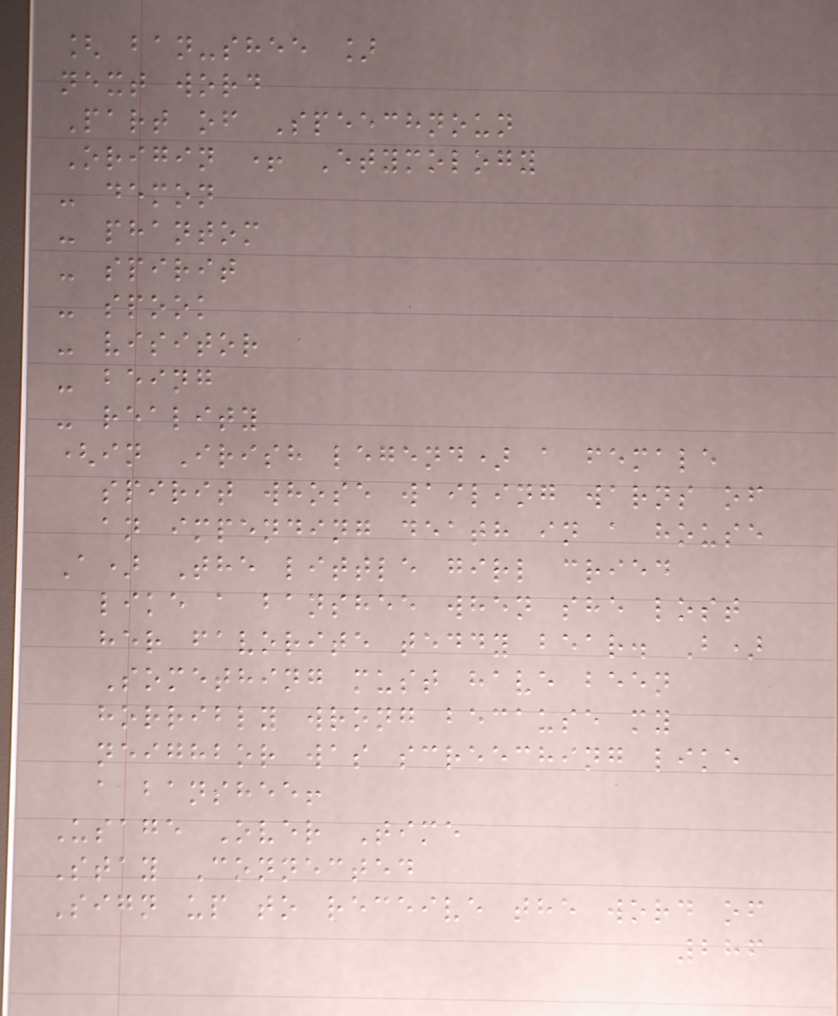[ ban-shee ]
next word
Part of Speechnoun
Origin + Etymology
- demon
- phantom
- spirit
- spook
- visitor
- being
- reality
(in Irish legend) a female
spirit whose wailing warns of
an impending death in a house
A) The little girl cried
like a banshee when she lost
her favorite teddy bear. B)
Something must have been
horribly wrong because my
neighbor was screeching like
a banshee!
Usage Over Time
Stay Connected
Sign up to receive the word of
286
